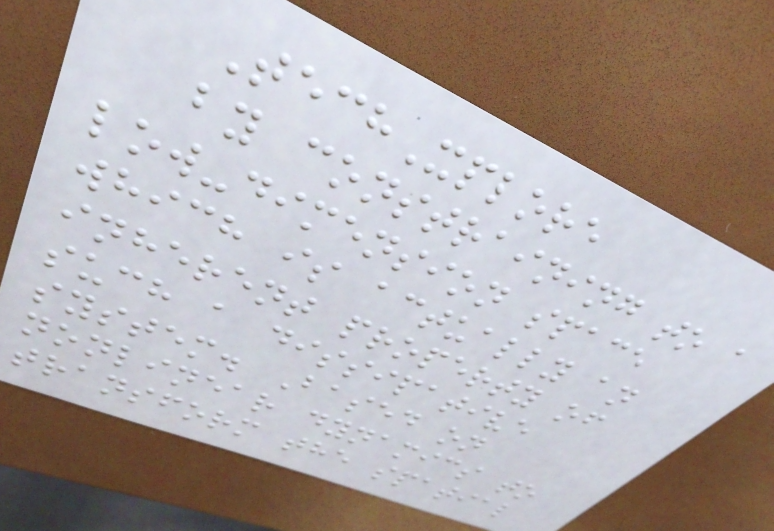TechXplore
by constraining to a
low-dimension space
which is actually an
inherent property of
such a dissipative
system. Based on
nonlinear dynamics to
transform the spatial
